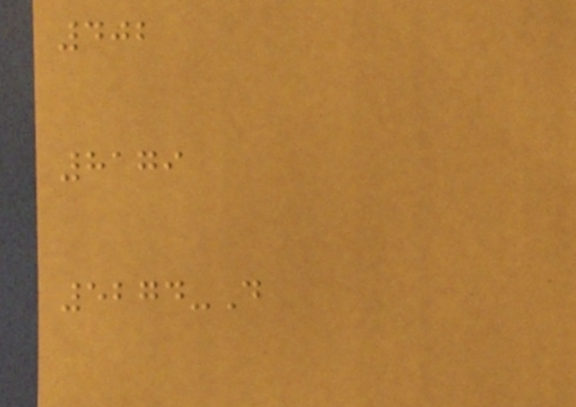402
8179
5274-D
